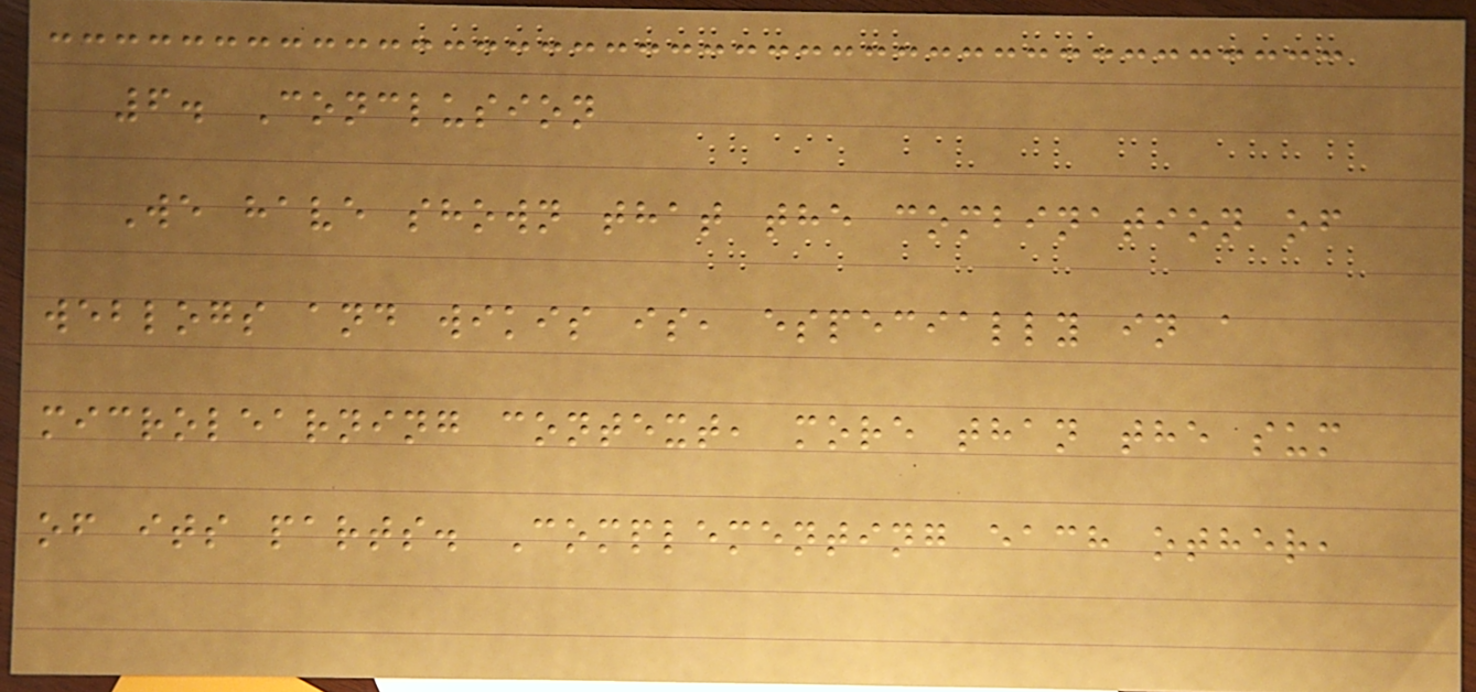6. Conclusion
We have shown that the combination of
weblogs and wikis is, especially in a
microlearning context, more than the sum
of its parts. Complementing each other,
